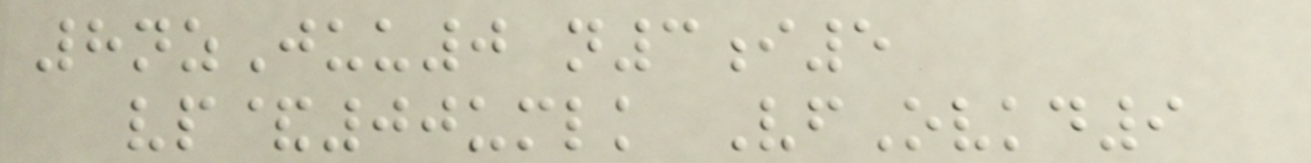8nzJuu0 n3i5
vp&00umlk VfOvkd9
